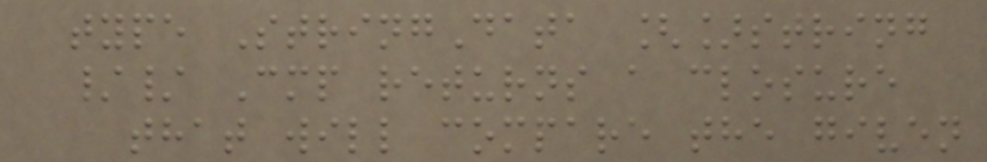type StringData []string
// Cmp returns a closure
that will compare the given
